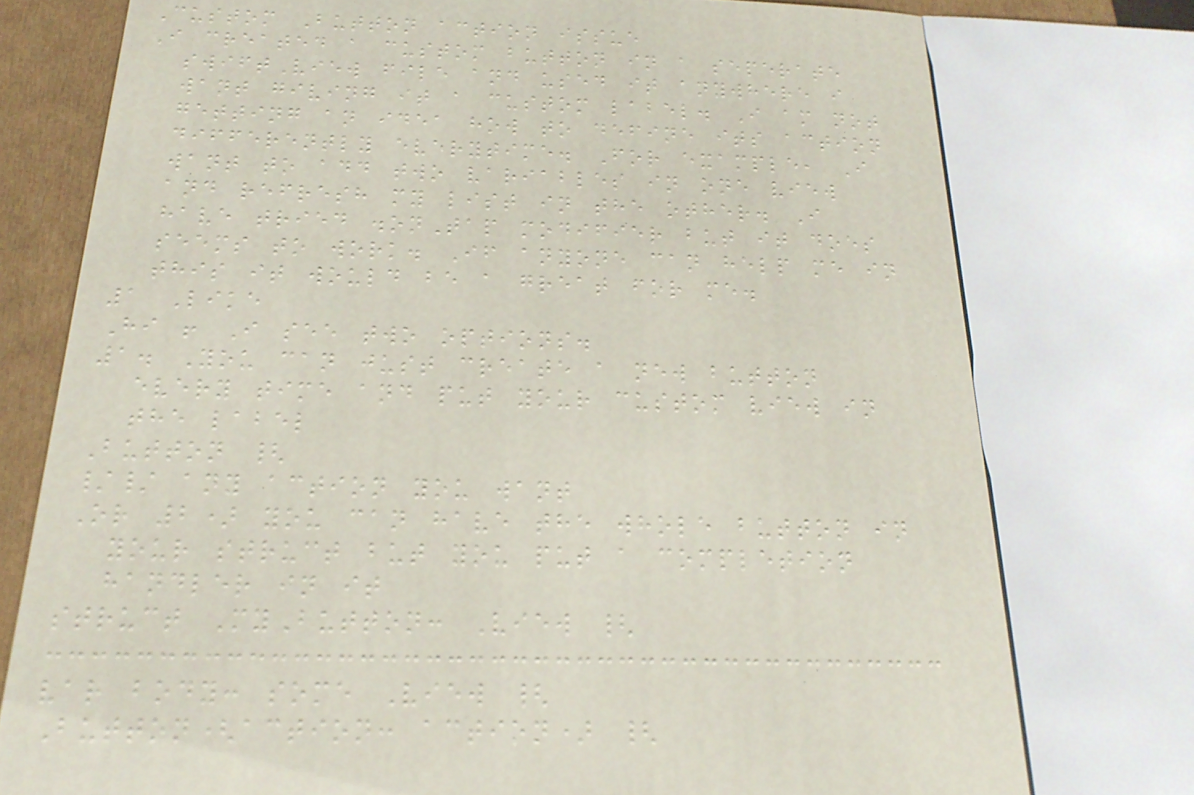Custom Button action issue
I created a custom button in a seperate
swiftView file and used it anywhere i
want giving it a custom label. I am not
getting an idea how to define its action
differently everytime. For example, I
want to add two variables in one view
and refresh my list in the other. I
have tried .onTap modifier but it does
seems to work. If anyone can help me in
this it would be a great for me.
1 Like
Hi ! I see two options.
1. You can just create a new button
every time and put your custom view in
the label
Button {
// any action you want
Or 2) you can have the whole button in
your struct but you put a completion
handler in it
struct MyButton: View {
var body: some View {
Button(action: action) {
